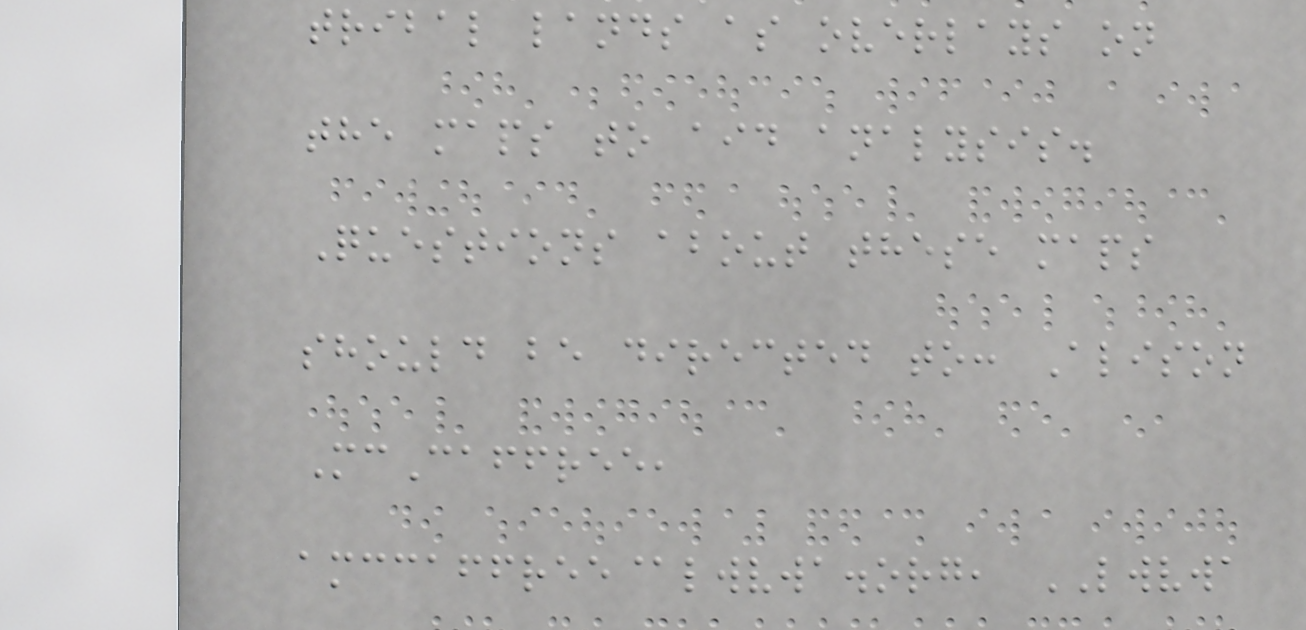tribal lands as overlays on
the maps to aid analysis.
Questions about these maps
should be directed to: Alison
McCaffree,
amccaffree@lwvwa.org, LWVWA
